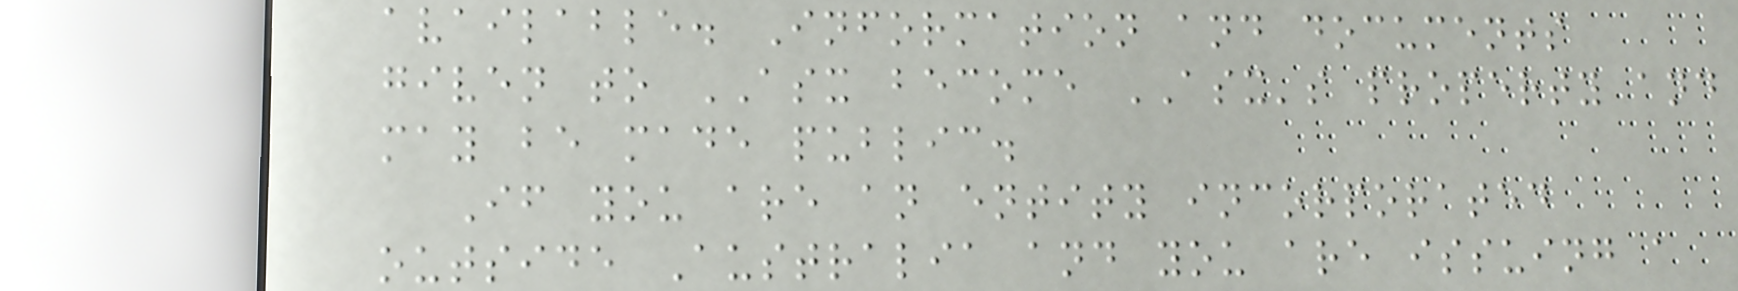available. Information and documents
given to ASX become ASX's property and
may be made public.
If you are an entity incorporated
outside Australia and you are issuing a
